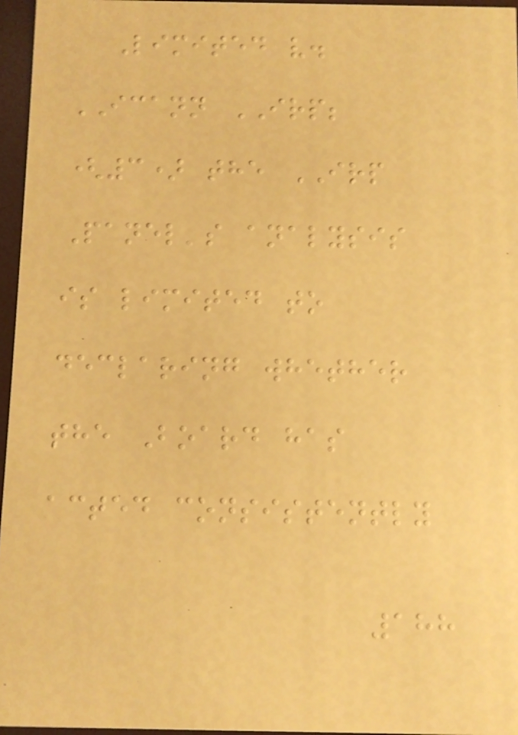Limited v.
ICANN IRP;
(3) the IRP
Panel's analysis
is limited to
declaring whether
the Board has
acted consistently
188
